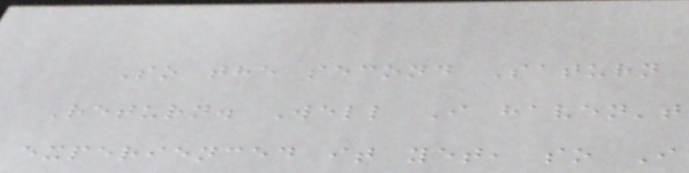So the second Saturn
Return. Well I haven't
experienced it yet, so I
